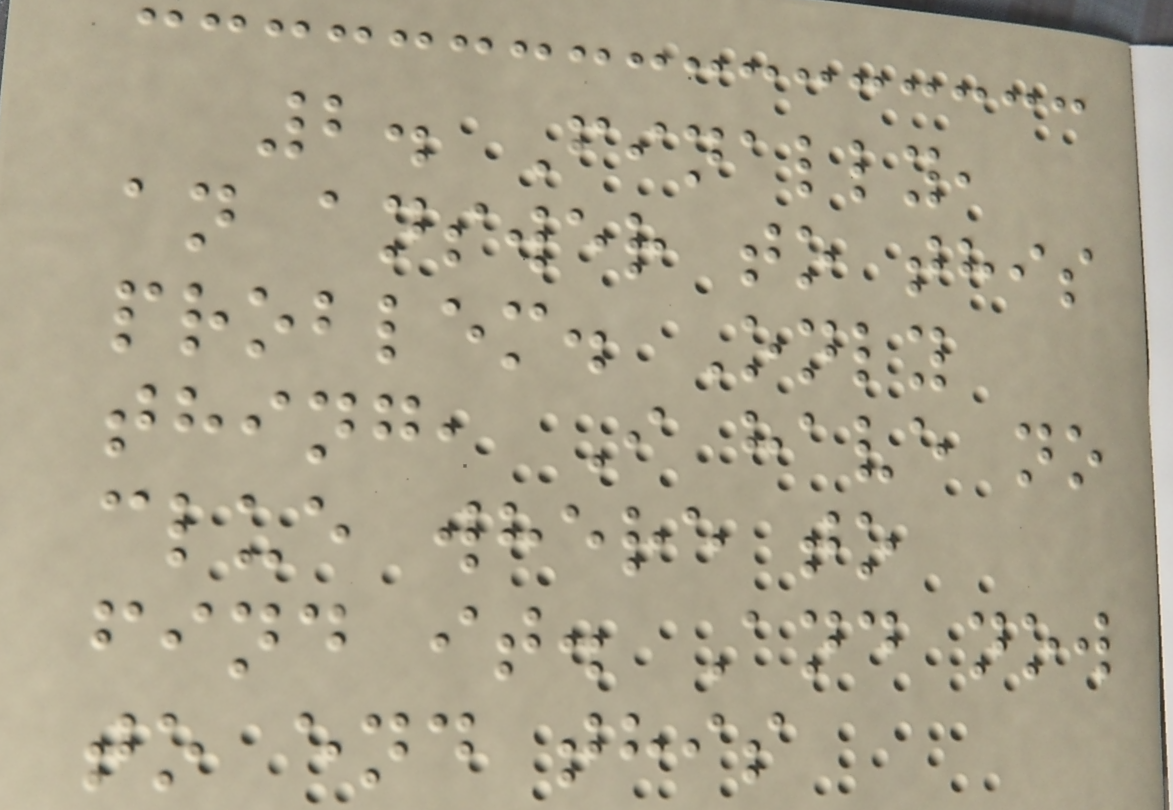2. Finally,
an answer to this
problem. Only
thing, I have no
clue where to
find it. And now
to end this
